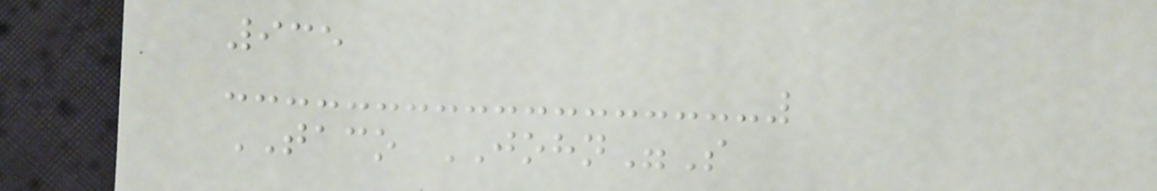935
TACO JOHN"S
